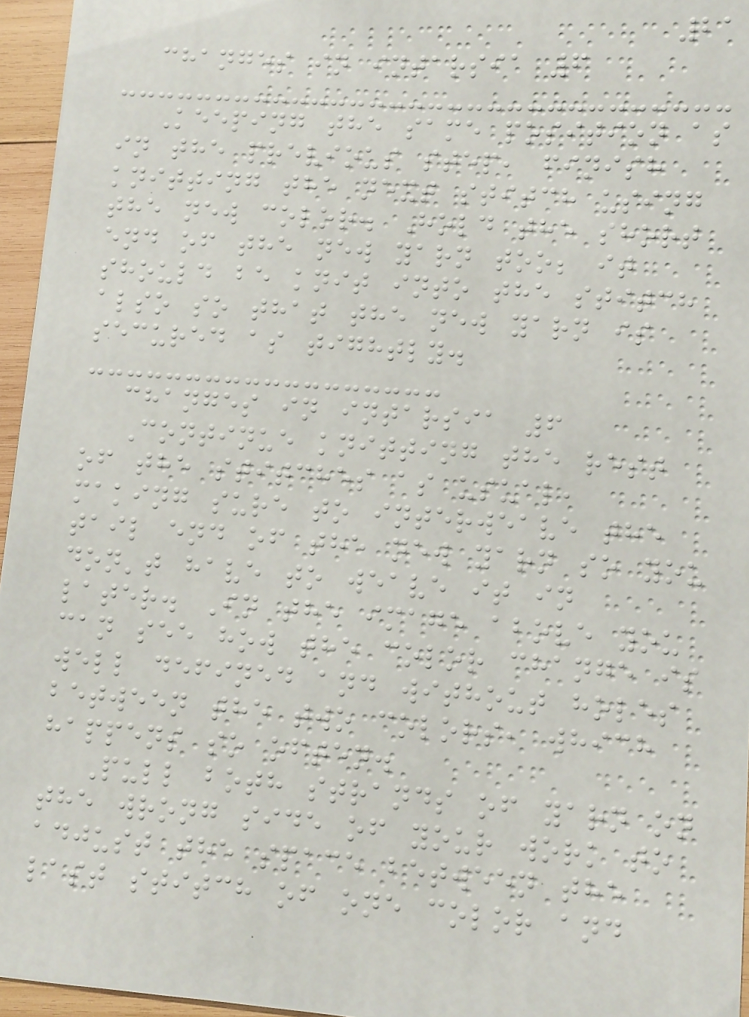21
changes in intarsia 6
Keeping the same position as
in the previous step, finish
knitting the next stitch using
the new color. Hold the short
end of the new yarn too; it
should be knit into the stitch
also so that the new yarn is
secured as tightly.
changes in intarsia 6
Continue knitting the rest
of the stitches as usual,
making sure to interweave the
tail end of the new yarn so you
don't have to weave it in
later. In the image above you
can see how the color change is
well defined and without holes
between the two colors, which
happens so often.
Pull both strands of yarn on
the wrong side of your work to
adjust the space between the
last stitch of one color and
